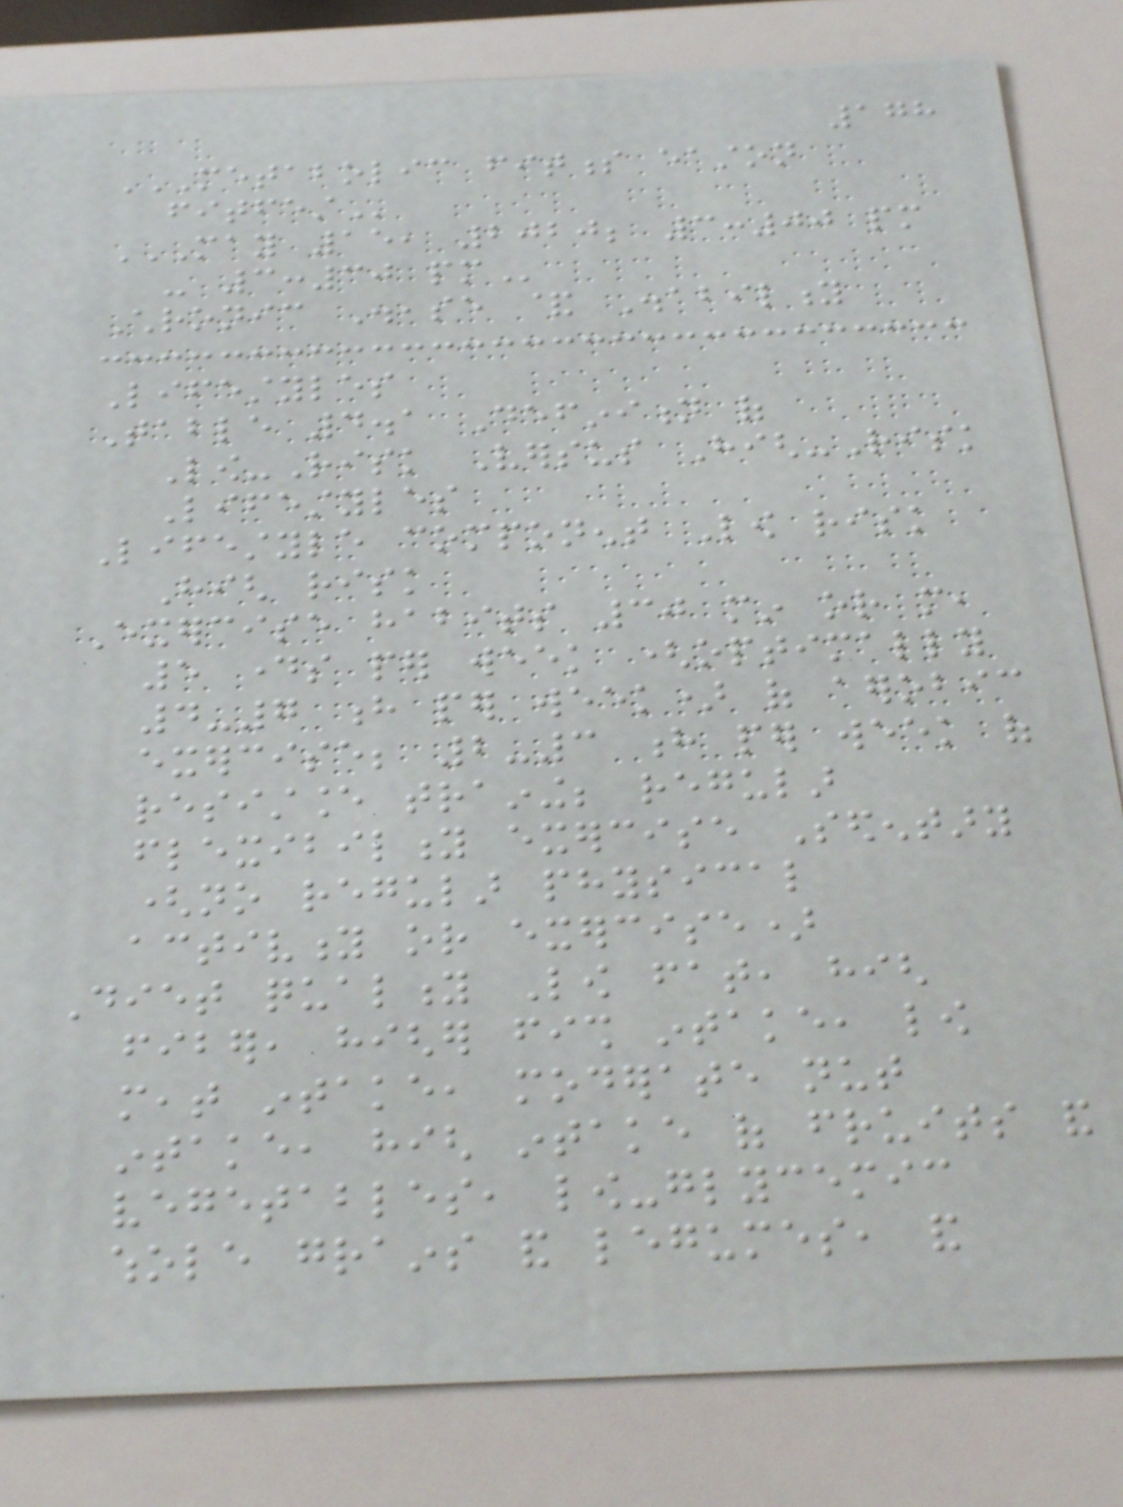178
METABOLIC FITNESS EASTON
FITFEST
MAY 15, 2020; 3:00 PM
- 3:30 PM
Chronic Disease & Disability
Lifestyles
Table 4.1 Definition of
Low-Risk Versus High-Risk
Lifestyles
Lifestyle component Low risk
High risk
Exercise habits 30 min or more,
5 days per week (optimally
4-7 h per week) of aerobic
exercise; 2-3 h per week of
resistance training; regular
flexibility exercise Sedentary
(no regular physical
activity or exercise)
Diet quality Low fat, high
fiber, higher fish intake, low
meat intake, moderate nut
intake, high intake of fruits and
vegetables, low-glycemic
whole grains and legumes, and
